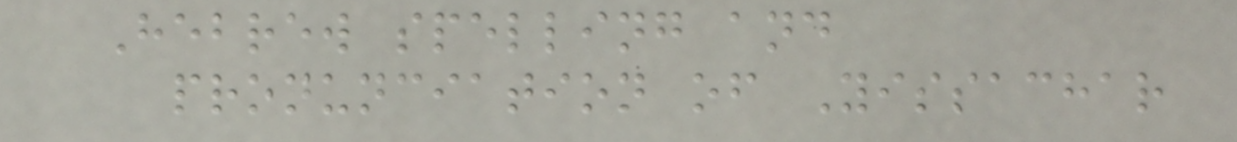Hebrew spelling and
pronunciation of Yissachar
